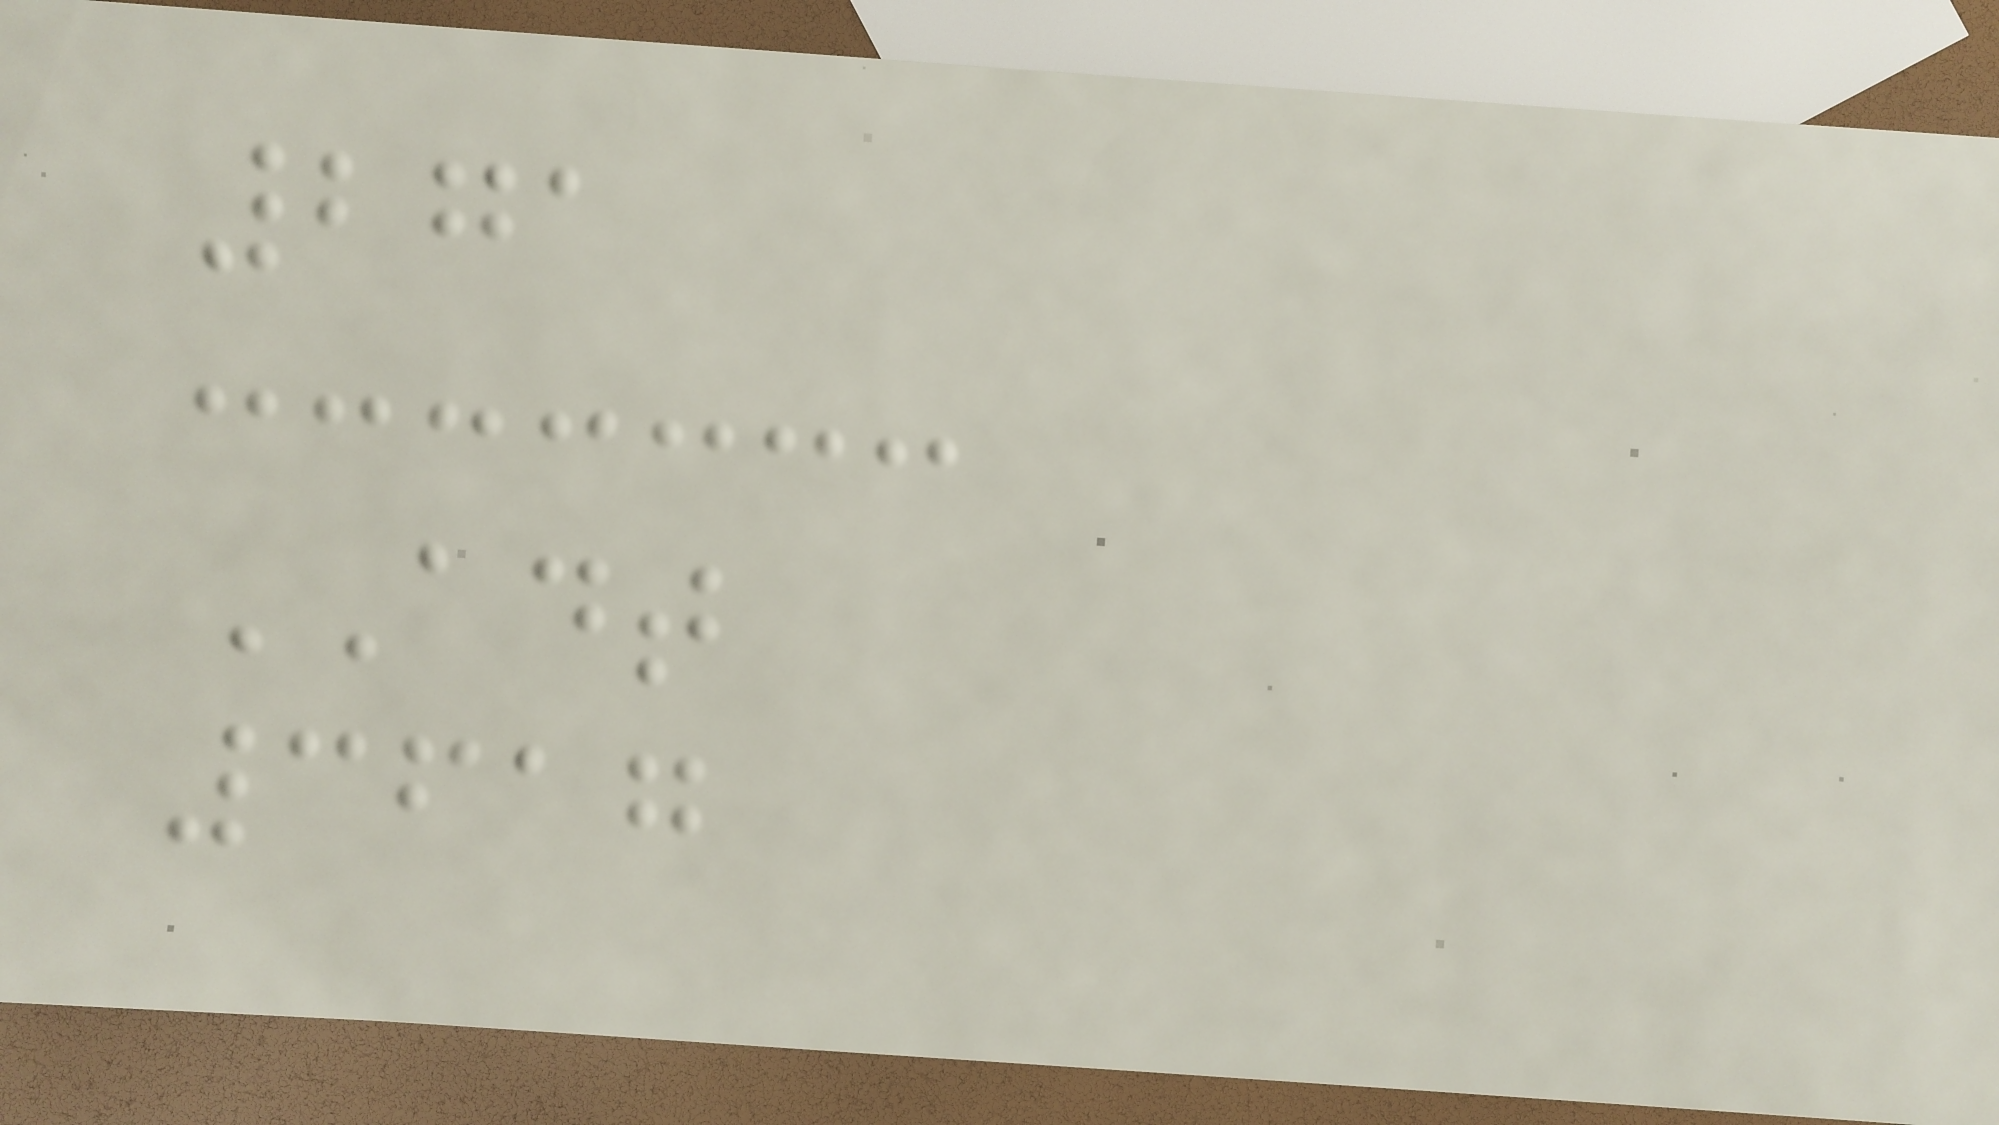271
ADT
3617
